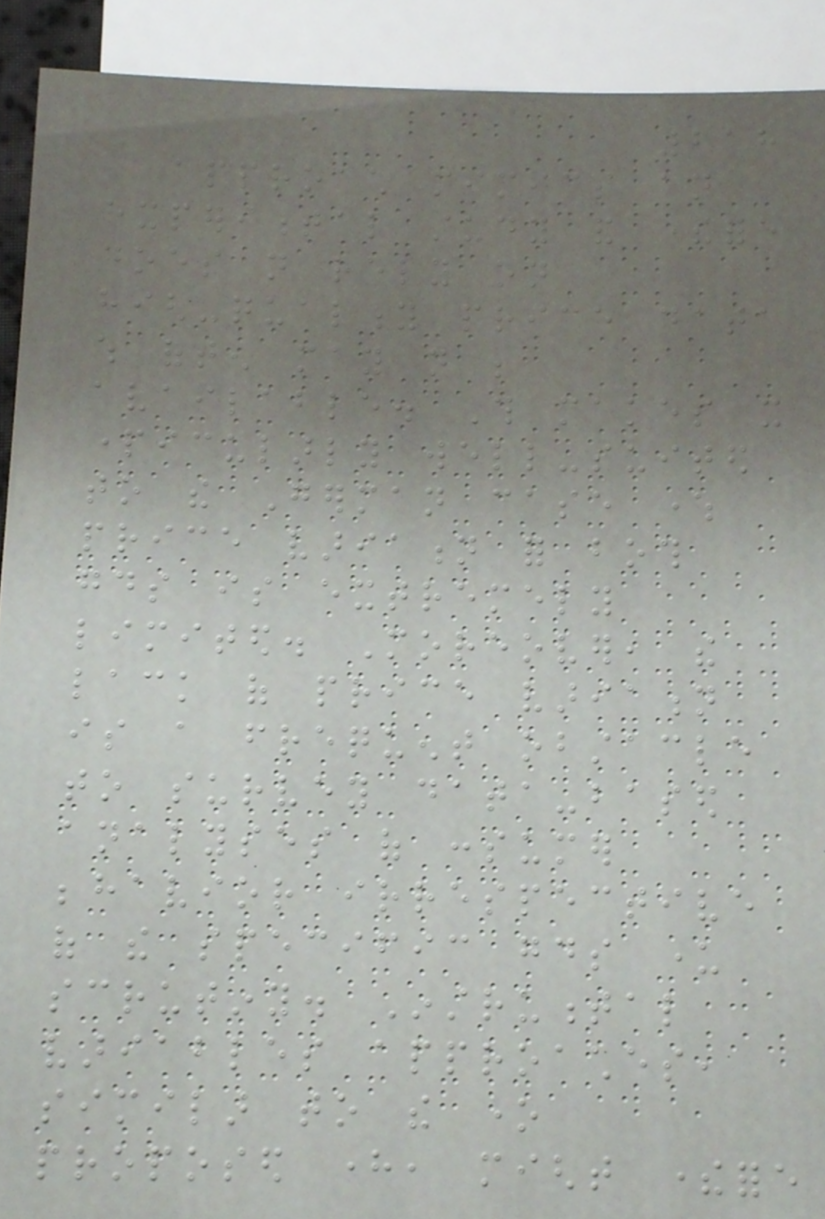218
approach mimics an
experimental study and therefore
does not rely on
high-quality price data
which often may not be
available. This makes it
particularly well-suited
to the German case where
price variation for both
goods is extremely
limited. Moreover, the
lack of price variation
is a frequent obstacle
to survey data-based
analyses of consumer
behavior irrespective
of the specific goods under
scrutiny. Instrumental
variables approaches,
similar to the one
proposed here, might therefore
